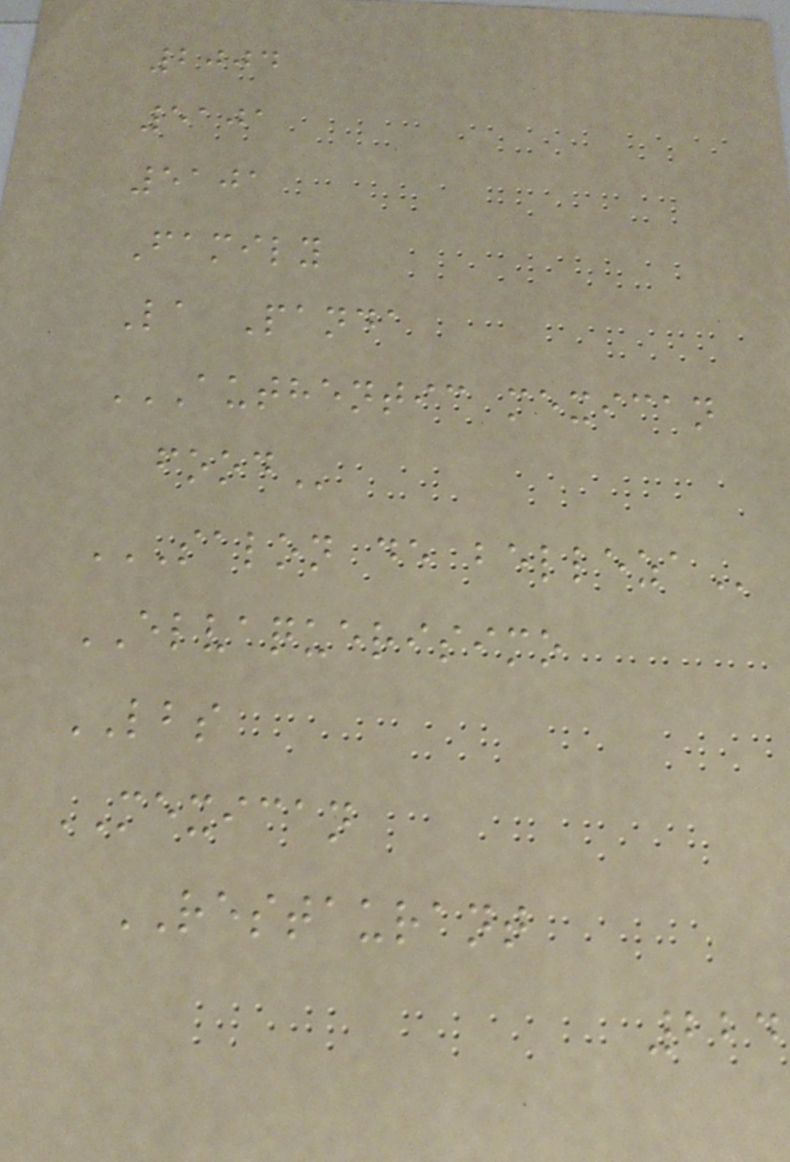2004
5101
5101
Family
La Panda
AUTHENTIC MEXICAN
FOOD
SALON DE BELLEZA
ELVAQUERISIMO
LBS
MEXICAN
RESTAURANT
224
